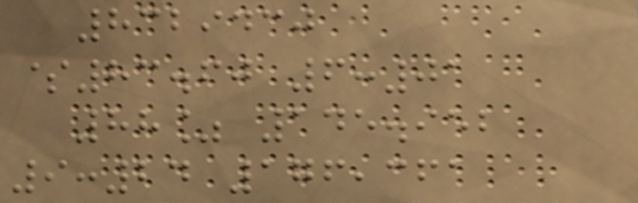8329430
$83.60 6:01
88% 145.952
9:24 176,361
